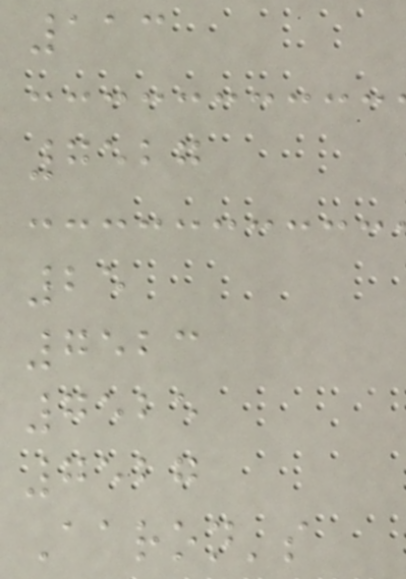113
7527
25
7523
7525
7527
Aaron's
